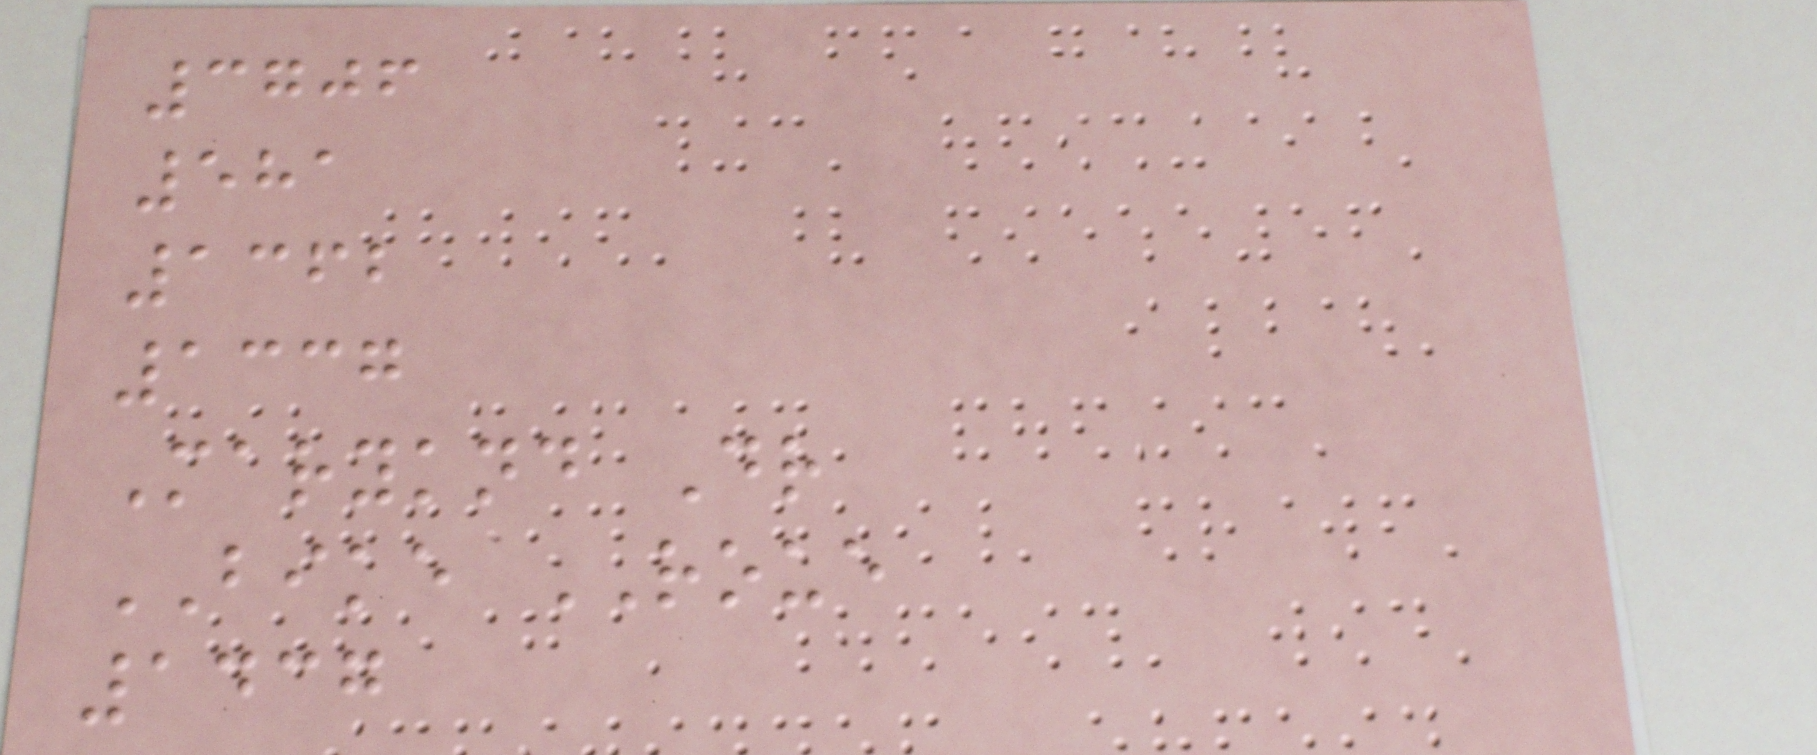3706
581
1362
1337
Maryknd Dr
BIKE ROUE
1437
